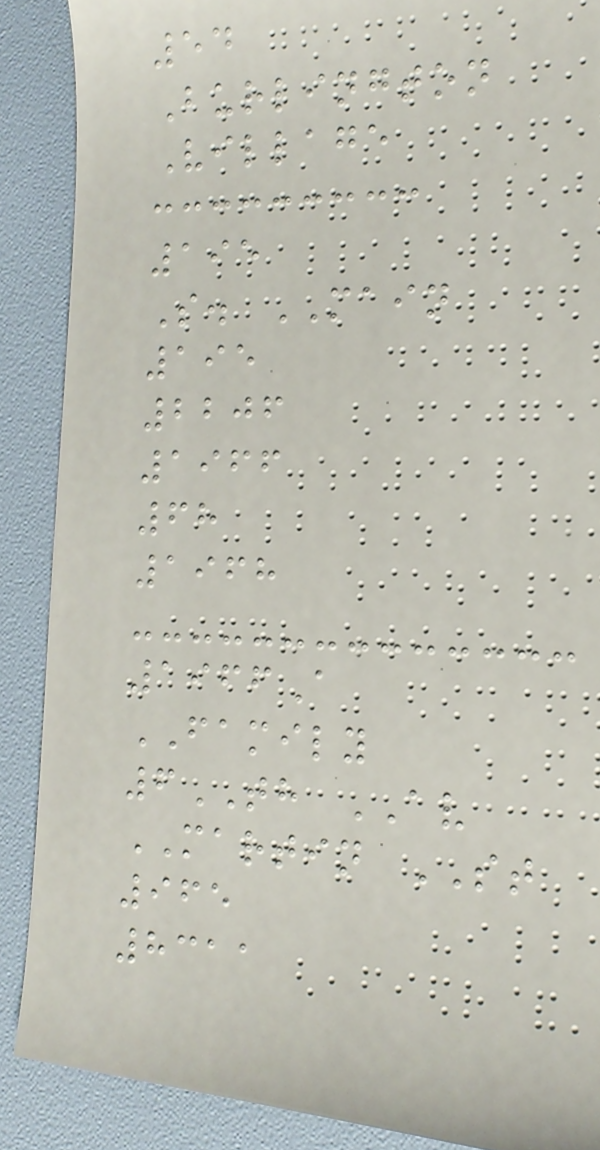54
Burlington
Village
195
S. MAIN
195
2206
1966
68
1968
1966A
FAMILY
6TH AV
MARTIN ST
965
8311
